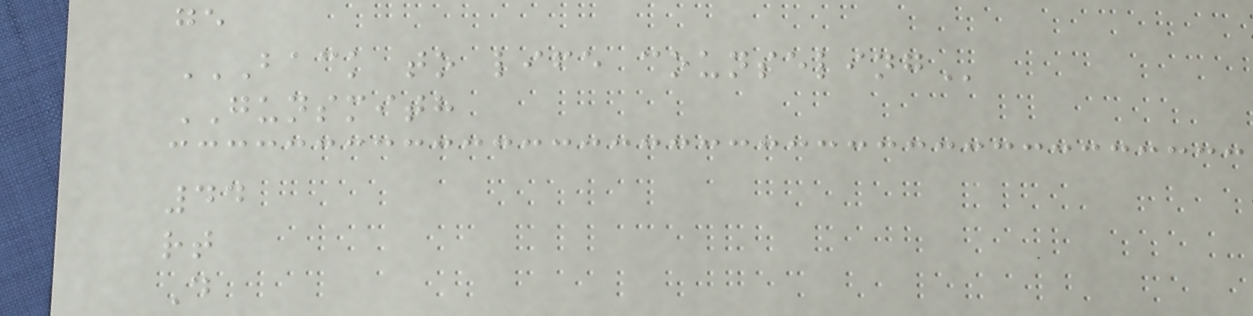ge
BACK TO LIFE COUNSELING
GUNSMITH
44
rt
D
